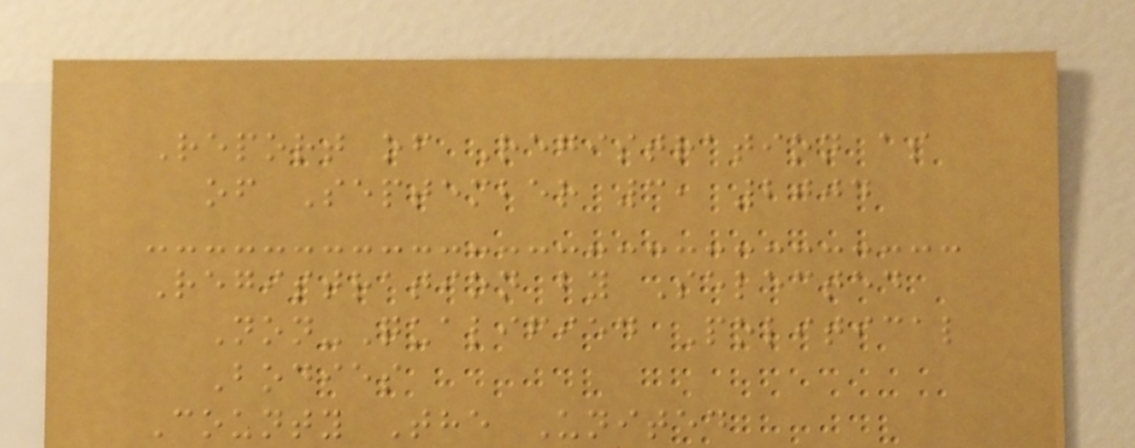Report of Registration as
of September 3, 2004
Registration by Selected
Non-Qualified Political
Bodies
County The United
